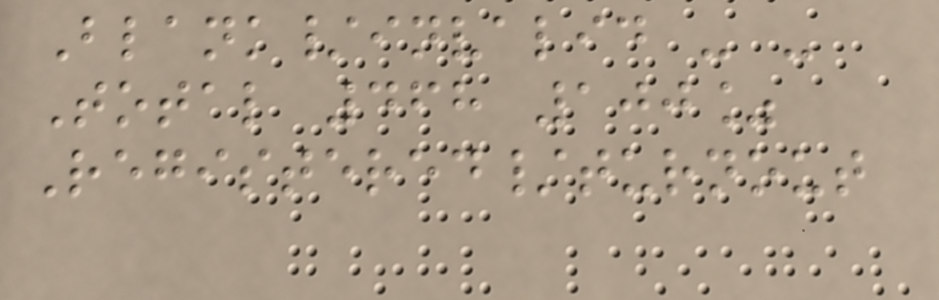Blank/invalid - -
Total 468 100%
Registered/turnout
